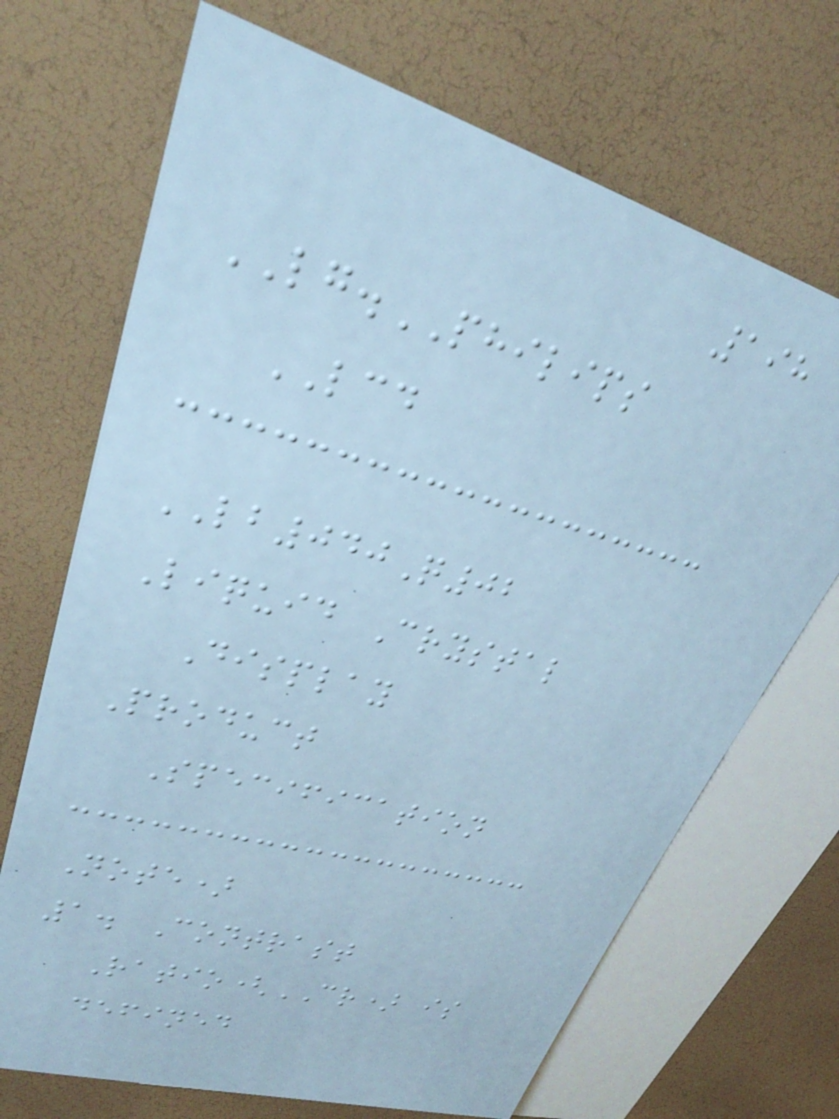198
LG.PHILIPS
LCD
LB040Q02
Liquid Crystal
Display
Product
Specification
Note)
1. Contrast
Ratio(CR) is
defined
